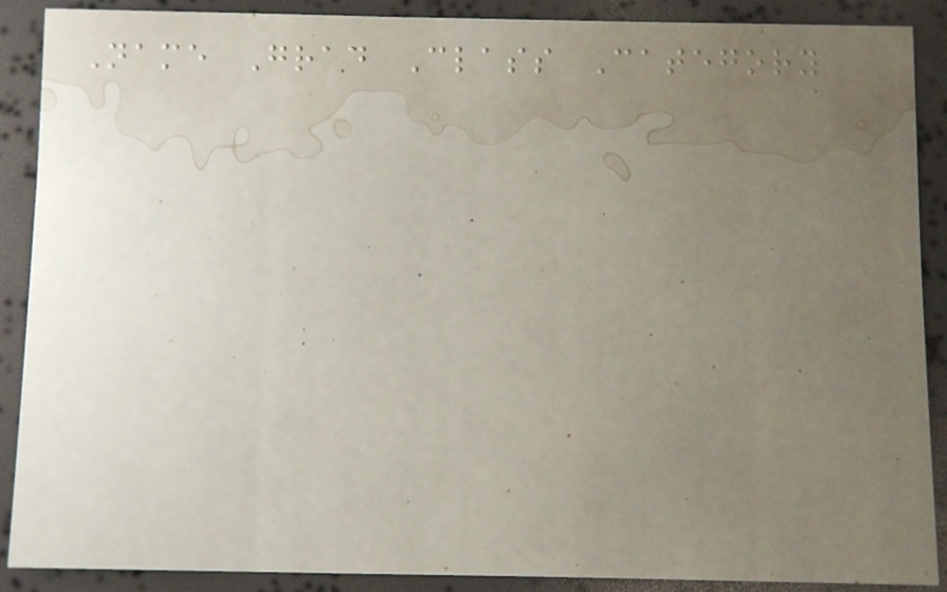Name Grad Class Category
